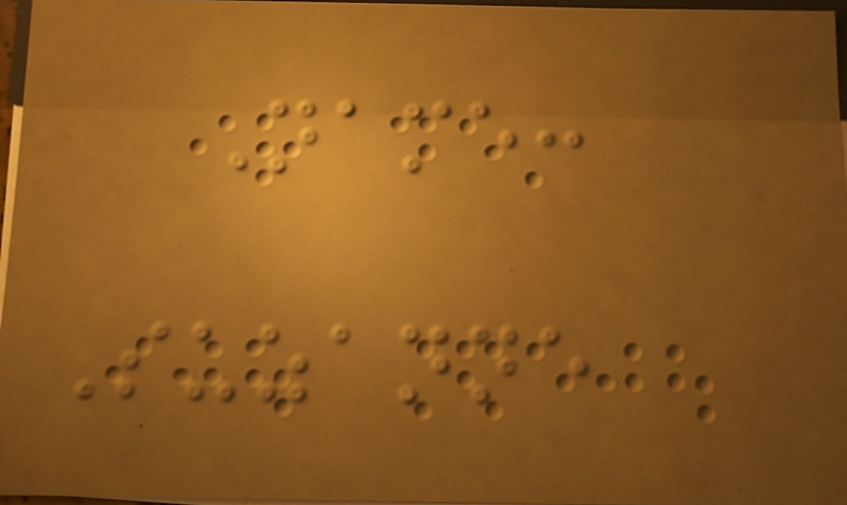Name:
Suzanne
